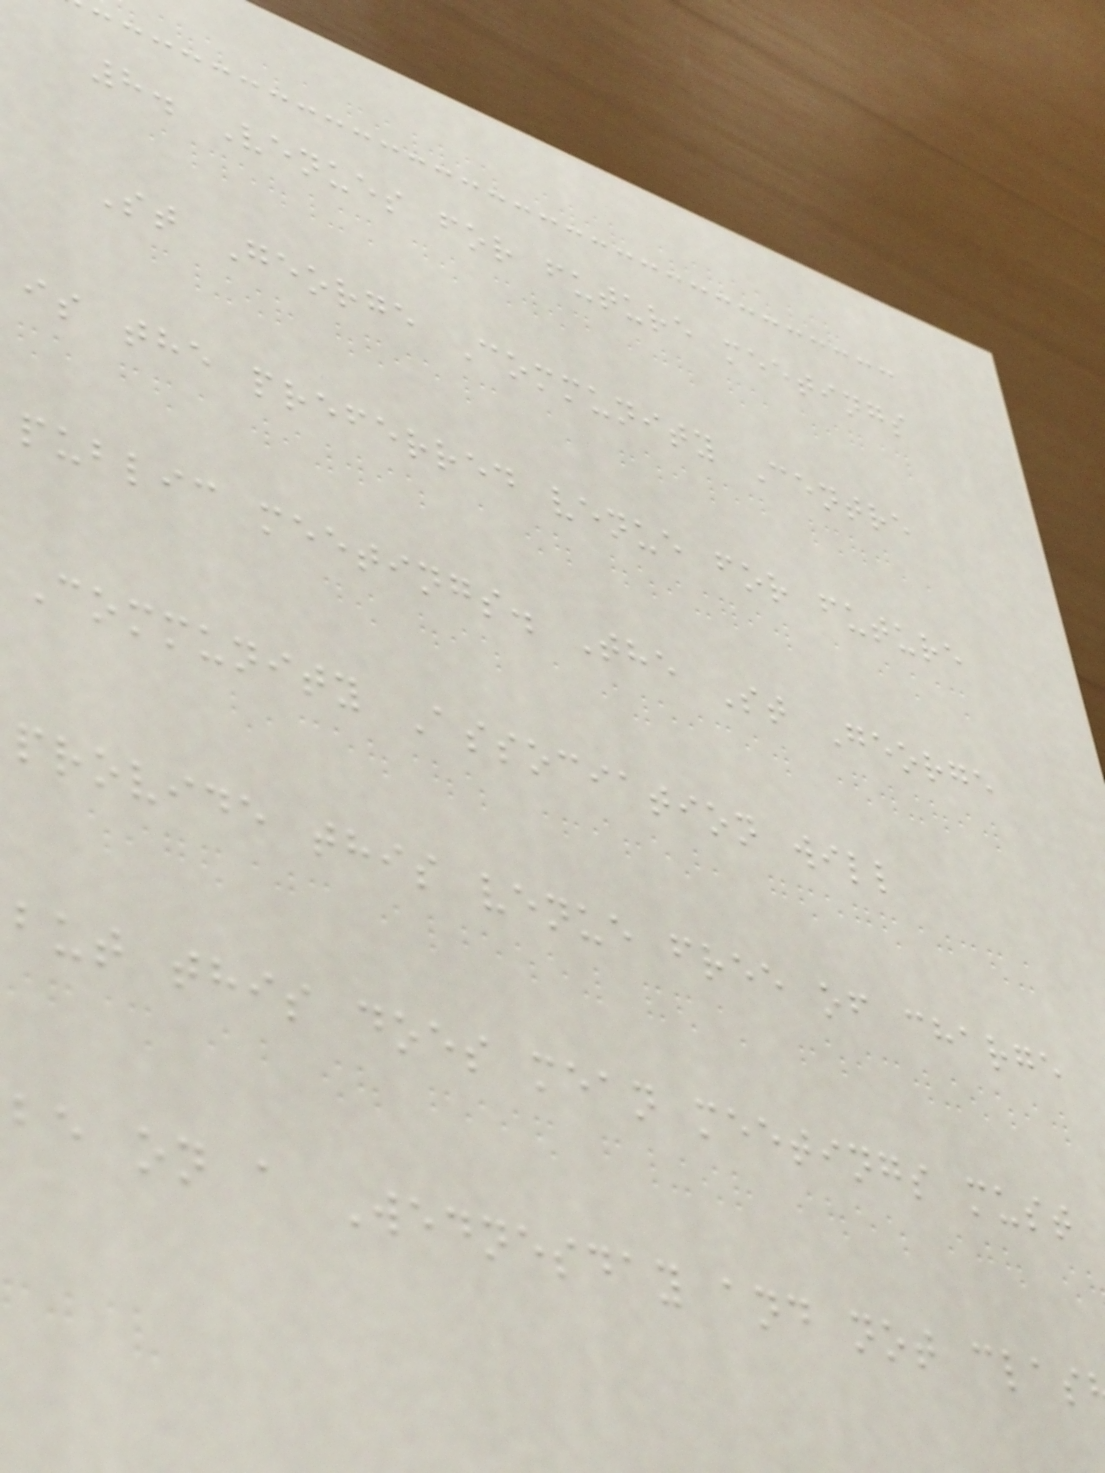8. Venues for future meetings
St George Community Centre
is the preferred venue for future
public meetings. The St George
Community Association will
provide this venue free of charge
but this does mean meetings must
be on a Wednesday and not clas
